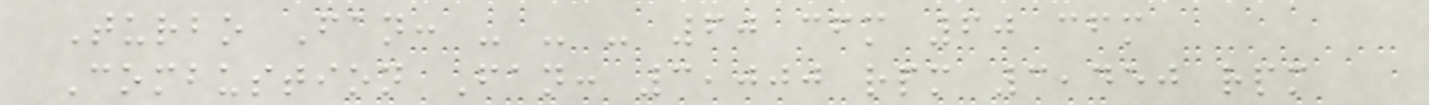Turbo Fan: - - - 60 cfm 60 cfm
Combustion Fan: 3,000 rpm 3,450 rpm
